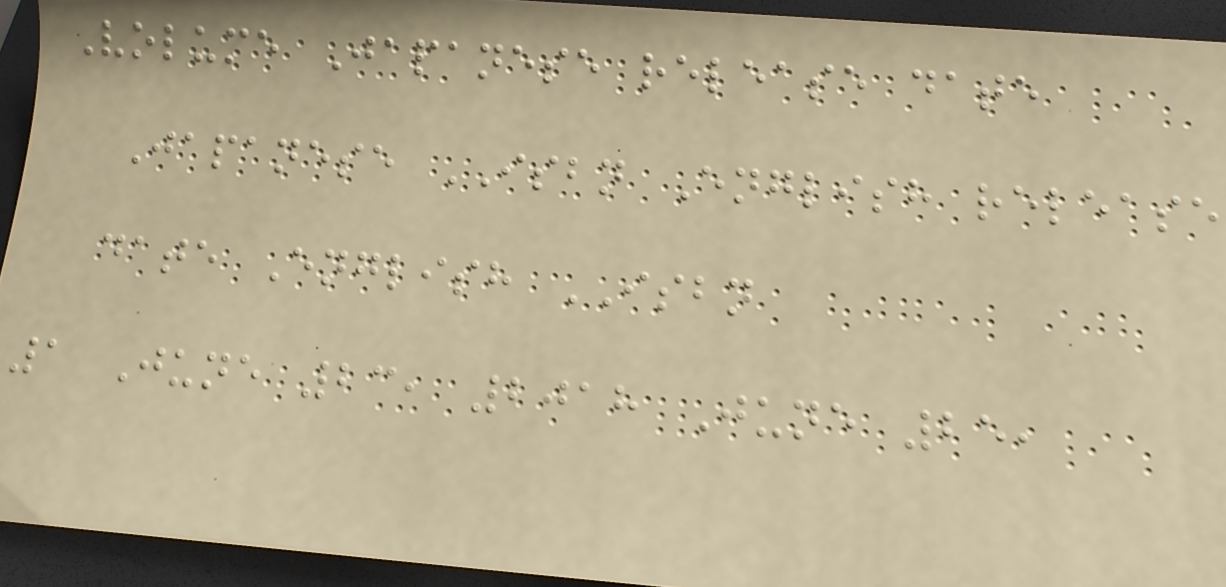Volume Japanese release date
Japanese ISBN English release
date English ISBN
1 June 23, 2018 June 25,
